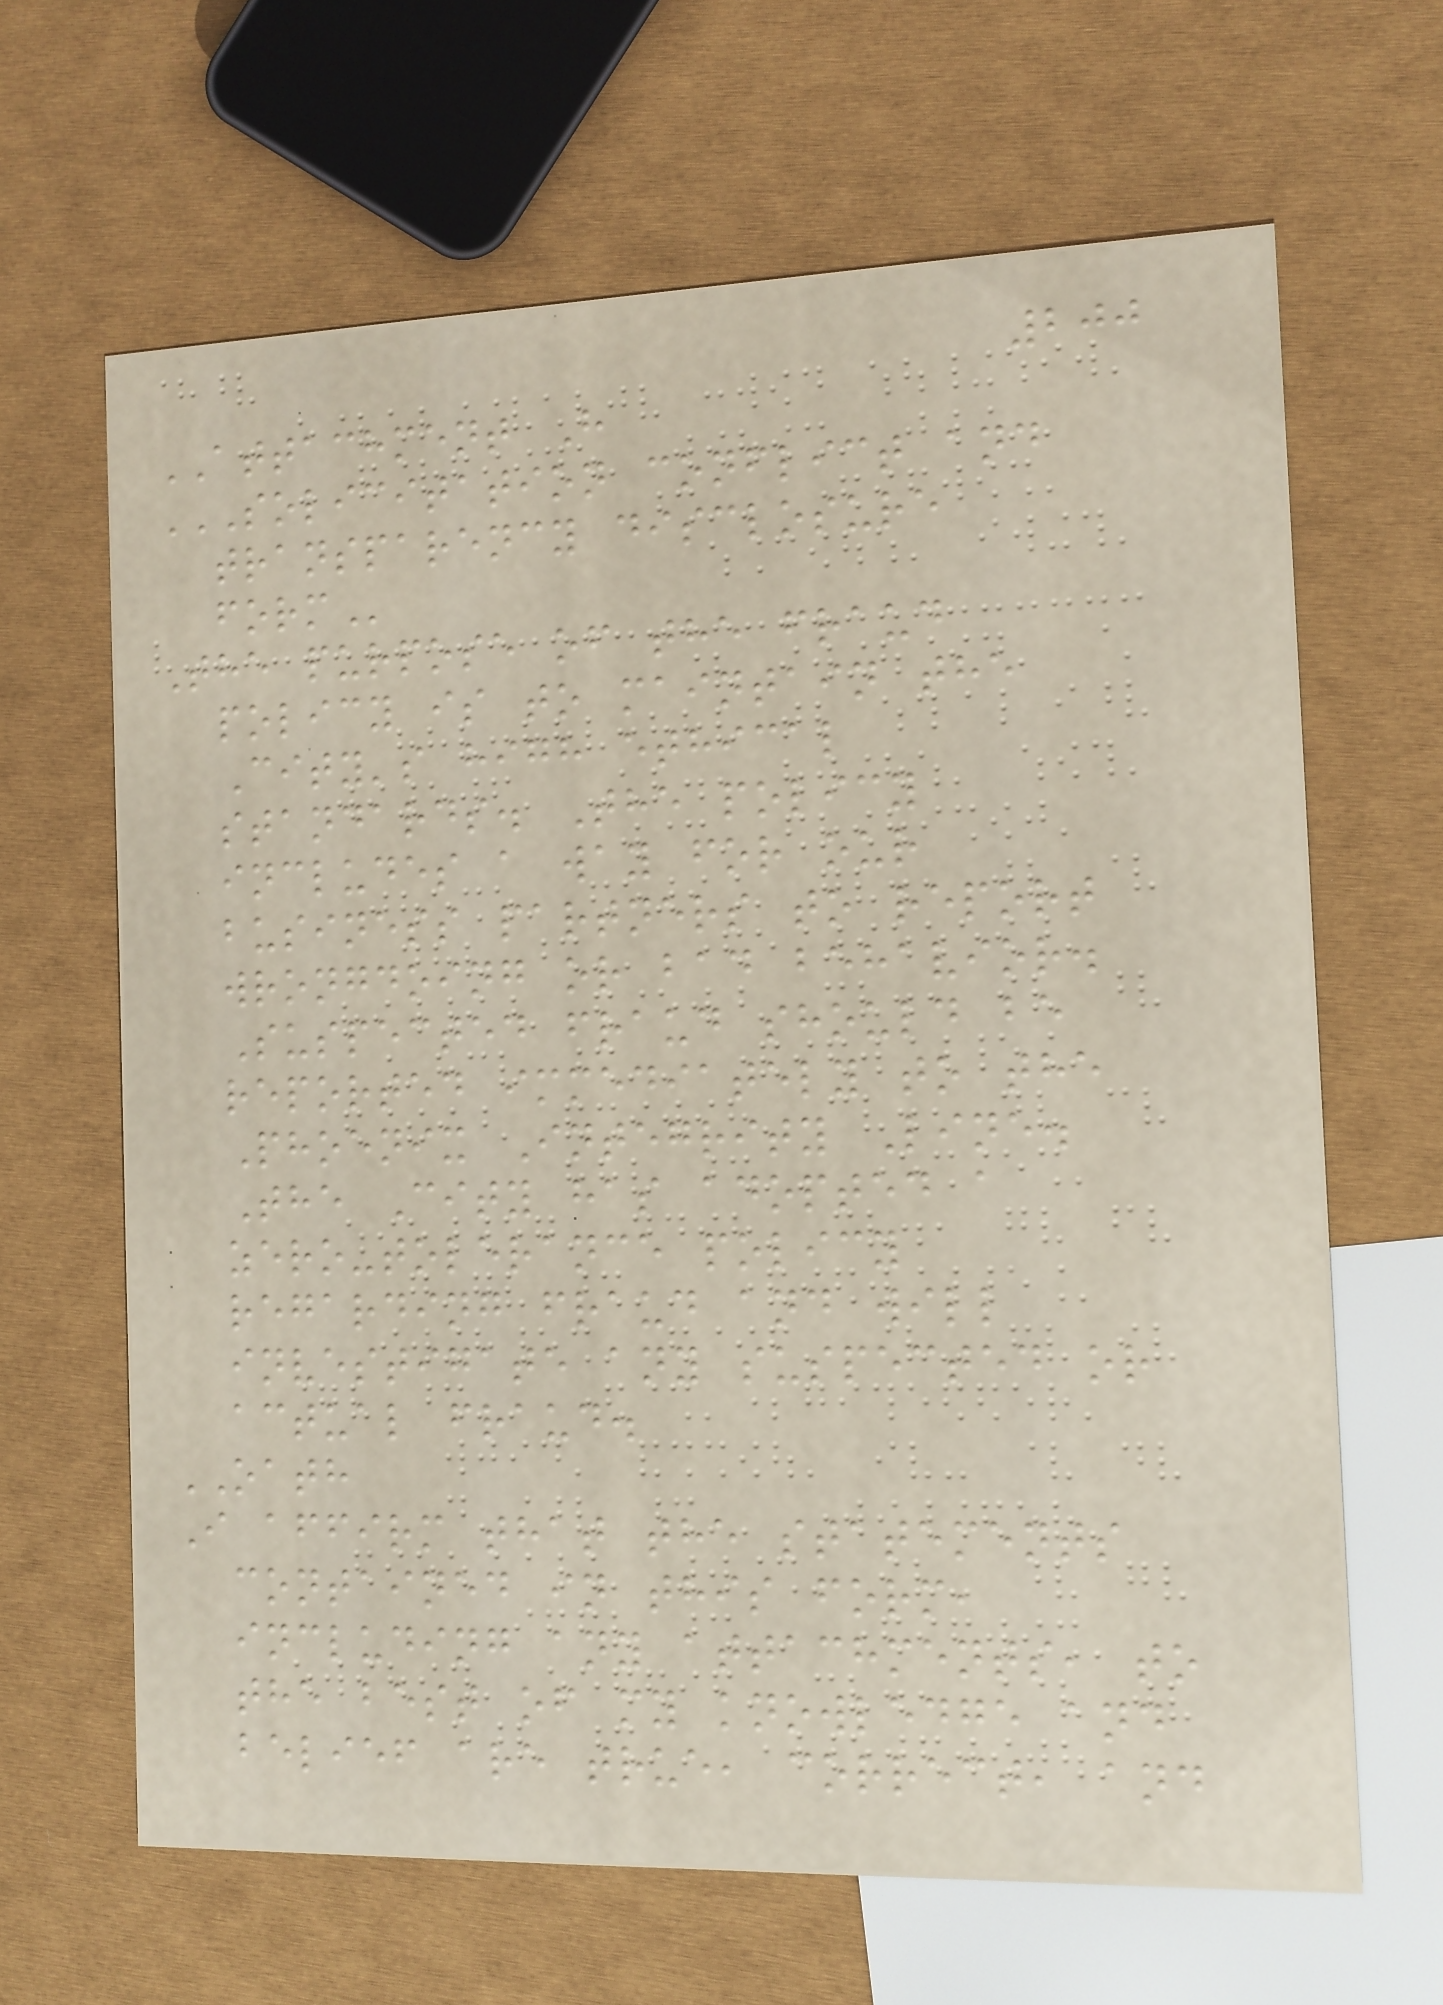200
ATTACHMENT H
SOLICITATION CONFLICT AND
TRANSPARENCY DISCLOSURE
FORM
The purpose of the fraud
policy is to maintain the
City's high ethical
standards. The policy
includes a way for our
business partners to report
wrongdoing or bad behavior.
Suspected fraud should be
reported immediately to the
Phoenix Integrity Line.
The City has adopted a
zero-tolerance policy
regarding fraud and will
investigate any suspected or
actual fraud.
OATH
I affirm that the statements
contained in this form,
including any attachments, to
the best of my knowledge and
belief are true, correct, and
